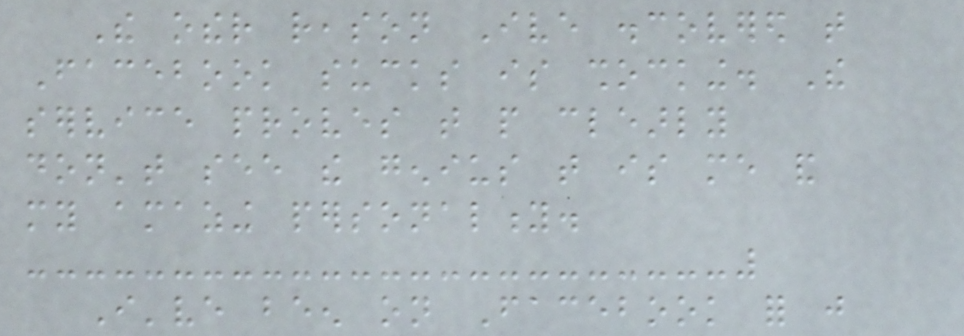The other reason Ive discovered that
Facebook sucks is shocking. The
service proves that people clearly
don't see the genius that is me and
my amazing personality.
I've been on Facebook for just
